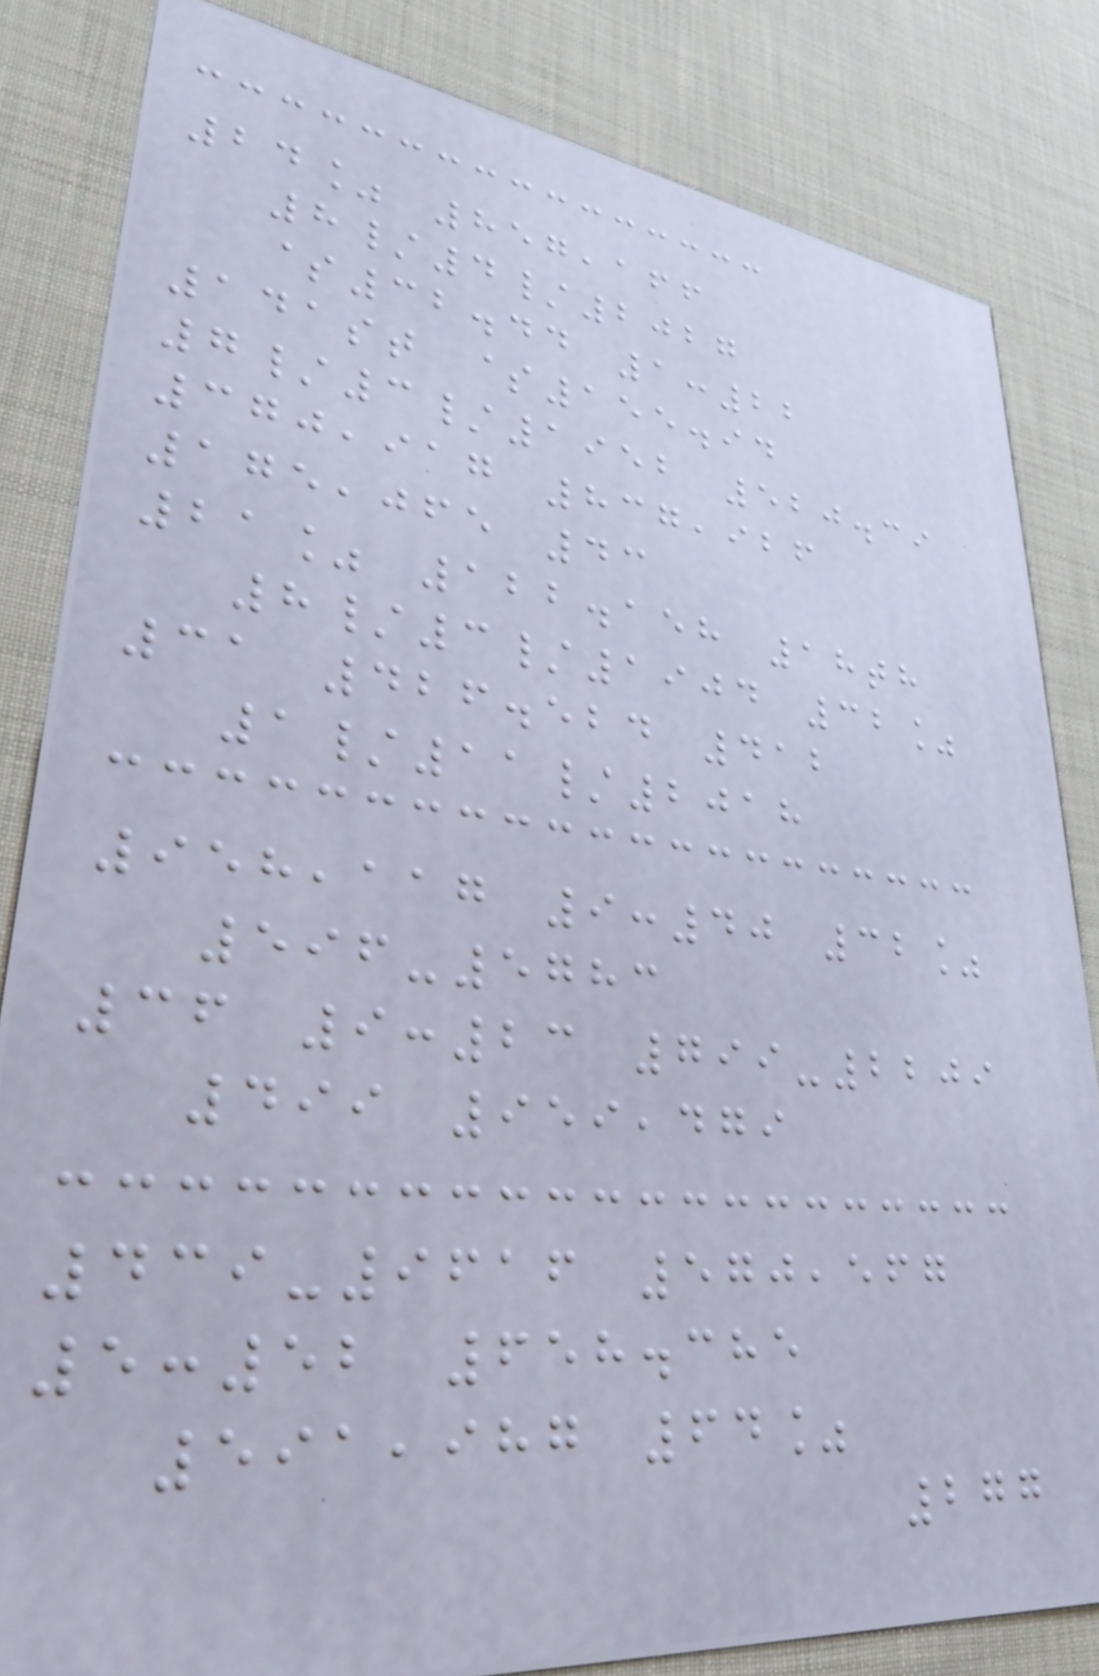24% 857,166
8/4/2027
$32.44 1:22
141st $155.94
7/3/1952 520.39
370,917 837,926
175,065 43
21% 122.158 18th
8/3/1904 32%
31 426.524 412
1/11/2018
958,117 9:40 32%
596-5783
36 9:23 799-2209
499 959,479
439-9616 570,567
5:52 658.385
591,987 64%
277
